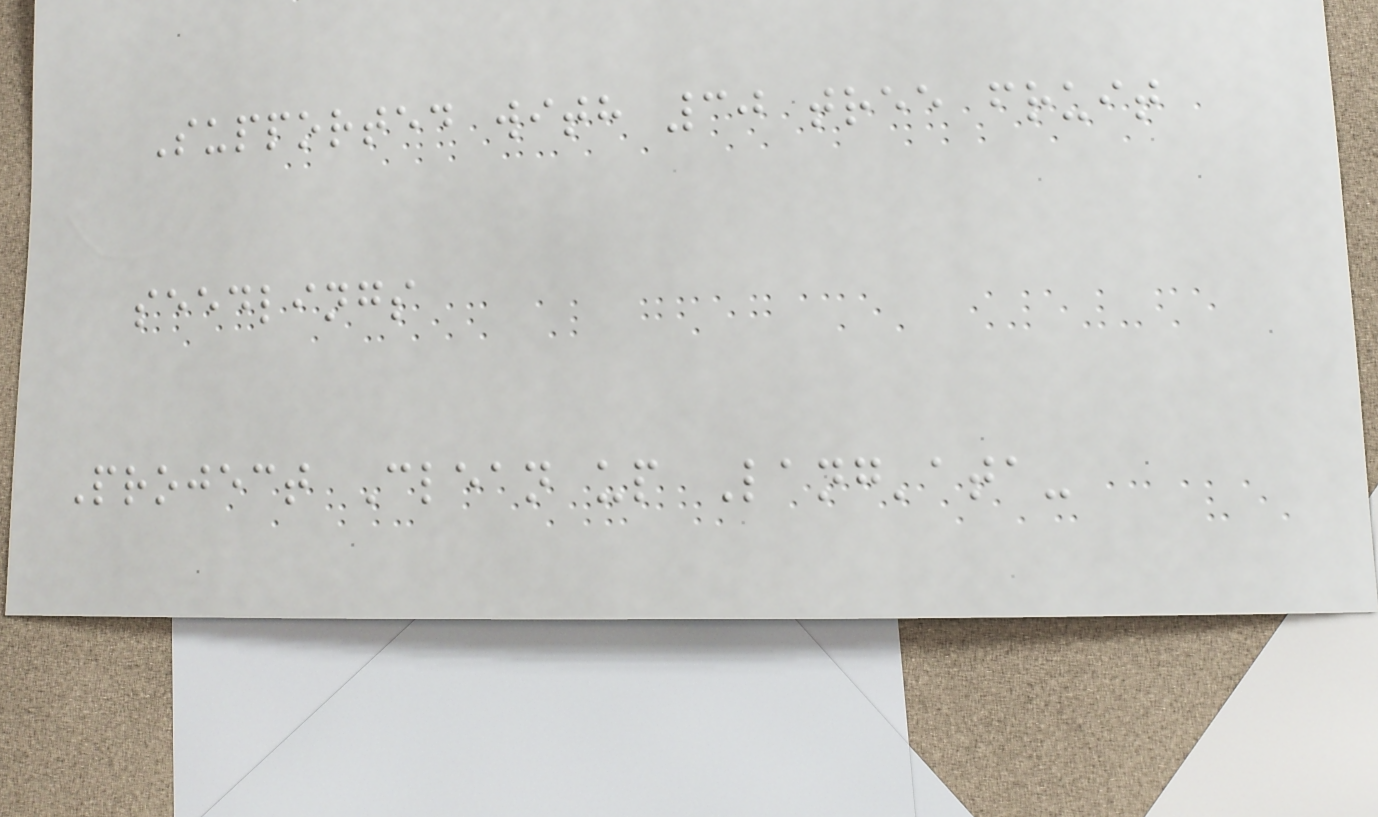Supported with 30 tree fruit
seedlings
Project Clean up Lang'ata-
